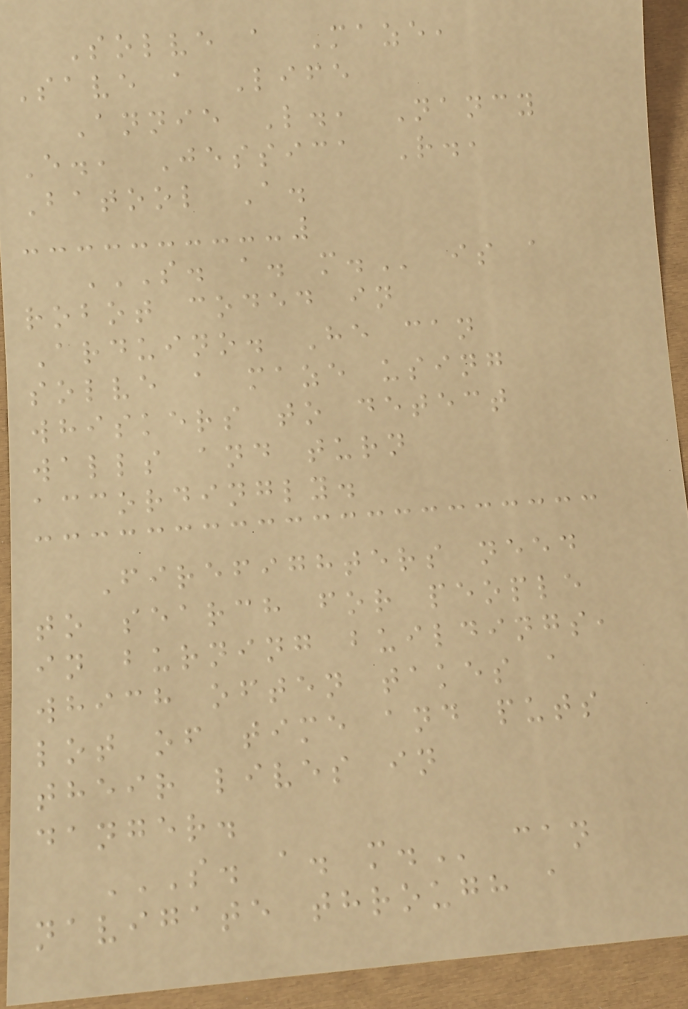Solve a Maze,
Save a Life
Annie L., Nancy
E., Jessica R.,
Batool A.
S. A. M. is a
robot coded in
Arduino. He can
solve a maze using
whiskers to detect
walls and turn
accordingly.
Firefighters need
to search for people
in burning buildings,
which often takes a
lot of time and puts
their lives in
danger.
S. A. M. can
navigate through a
